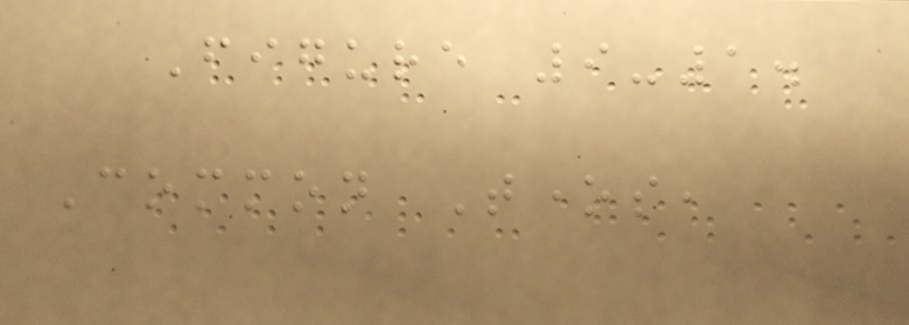Figure 9-1.
Common Tones,
